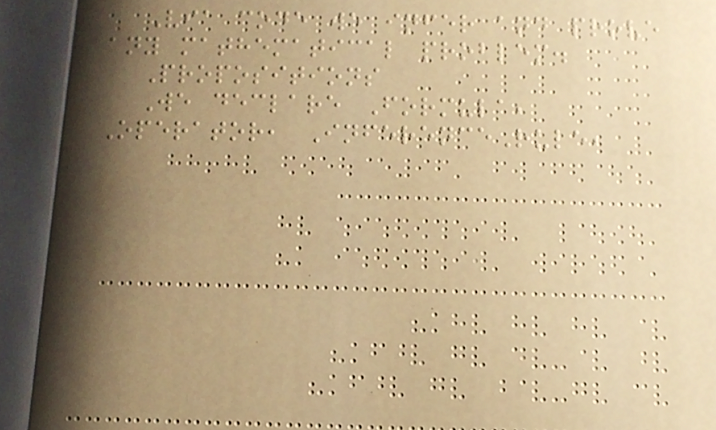Via code we infer and prove
any mathematical problem.
Propositions
We declare Formula,
Operator, InferenceRule,
